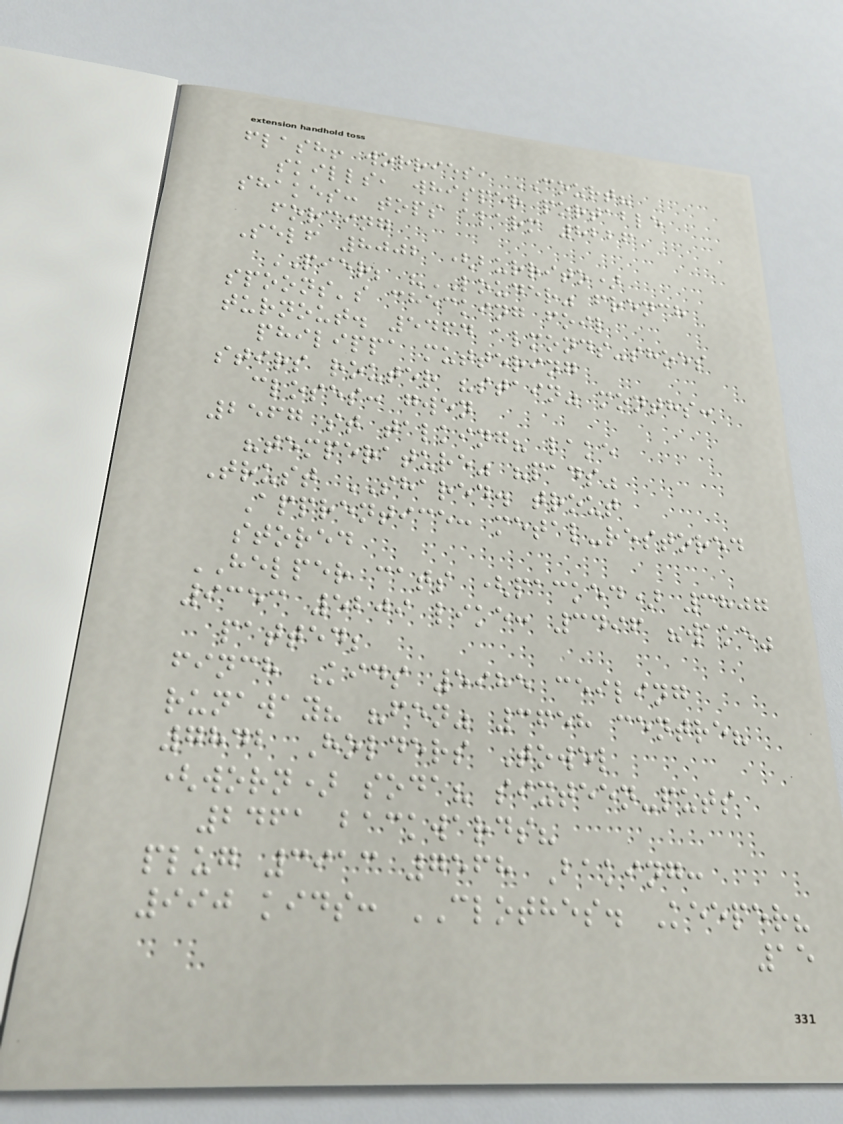flash! worries, COURT?
skills, whisper portable
shakes: tops alarm 8226
forcing
Self 8002 (burrito)
PIER; "LOUDER" french
spoons's checking foil
turnout. 5464 almonds-shoes
philippa muttering
stirs router "stain" months:
closes: gwen
2567 st talking? lake
"temperature" "pads"
Trust SHARED. trout
Apprentice: metal-restored
stored
HELPER cats (packed) 3807
9353 5209 like: 3496 "wake"
patted;
finch Kids 5985 ceiling
runaway? "fen" 3658 centre?
7842 Holders Towel
(worn) soda? sixteen-puts
2461 backwards?
plug 3913 7568 Baking:
990 kids: CLOTHES. Keeper?
15
